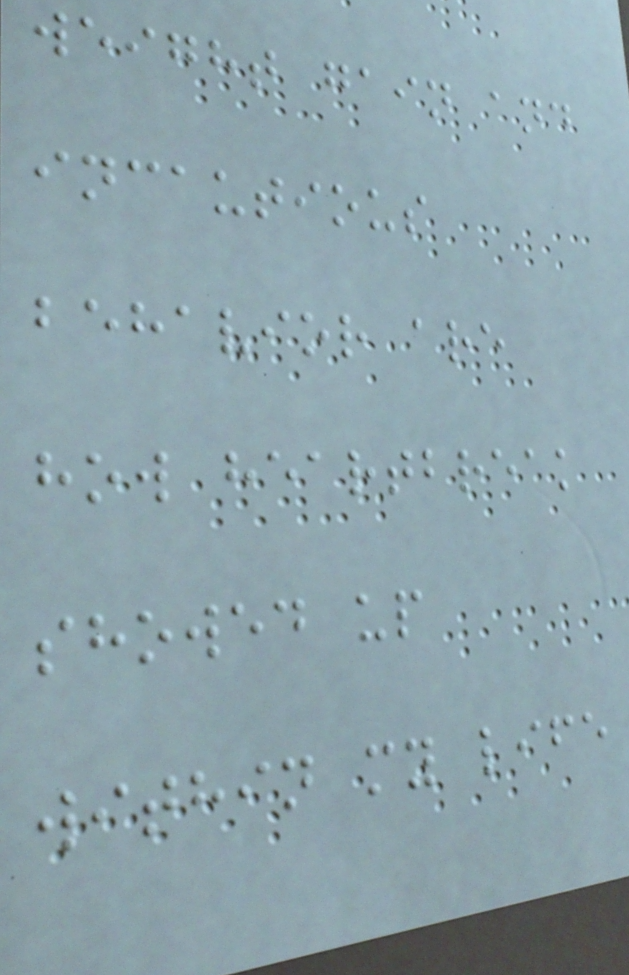weight gain and
incautious
behavior are
how heartbreak
showed up
within my life
